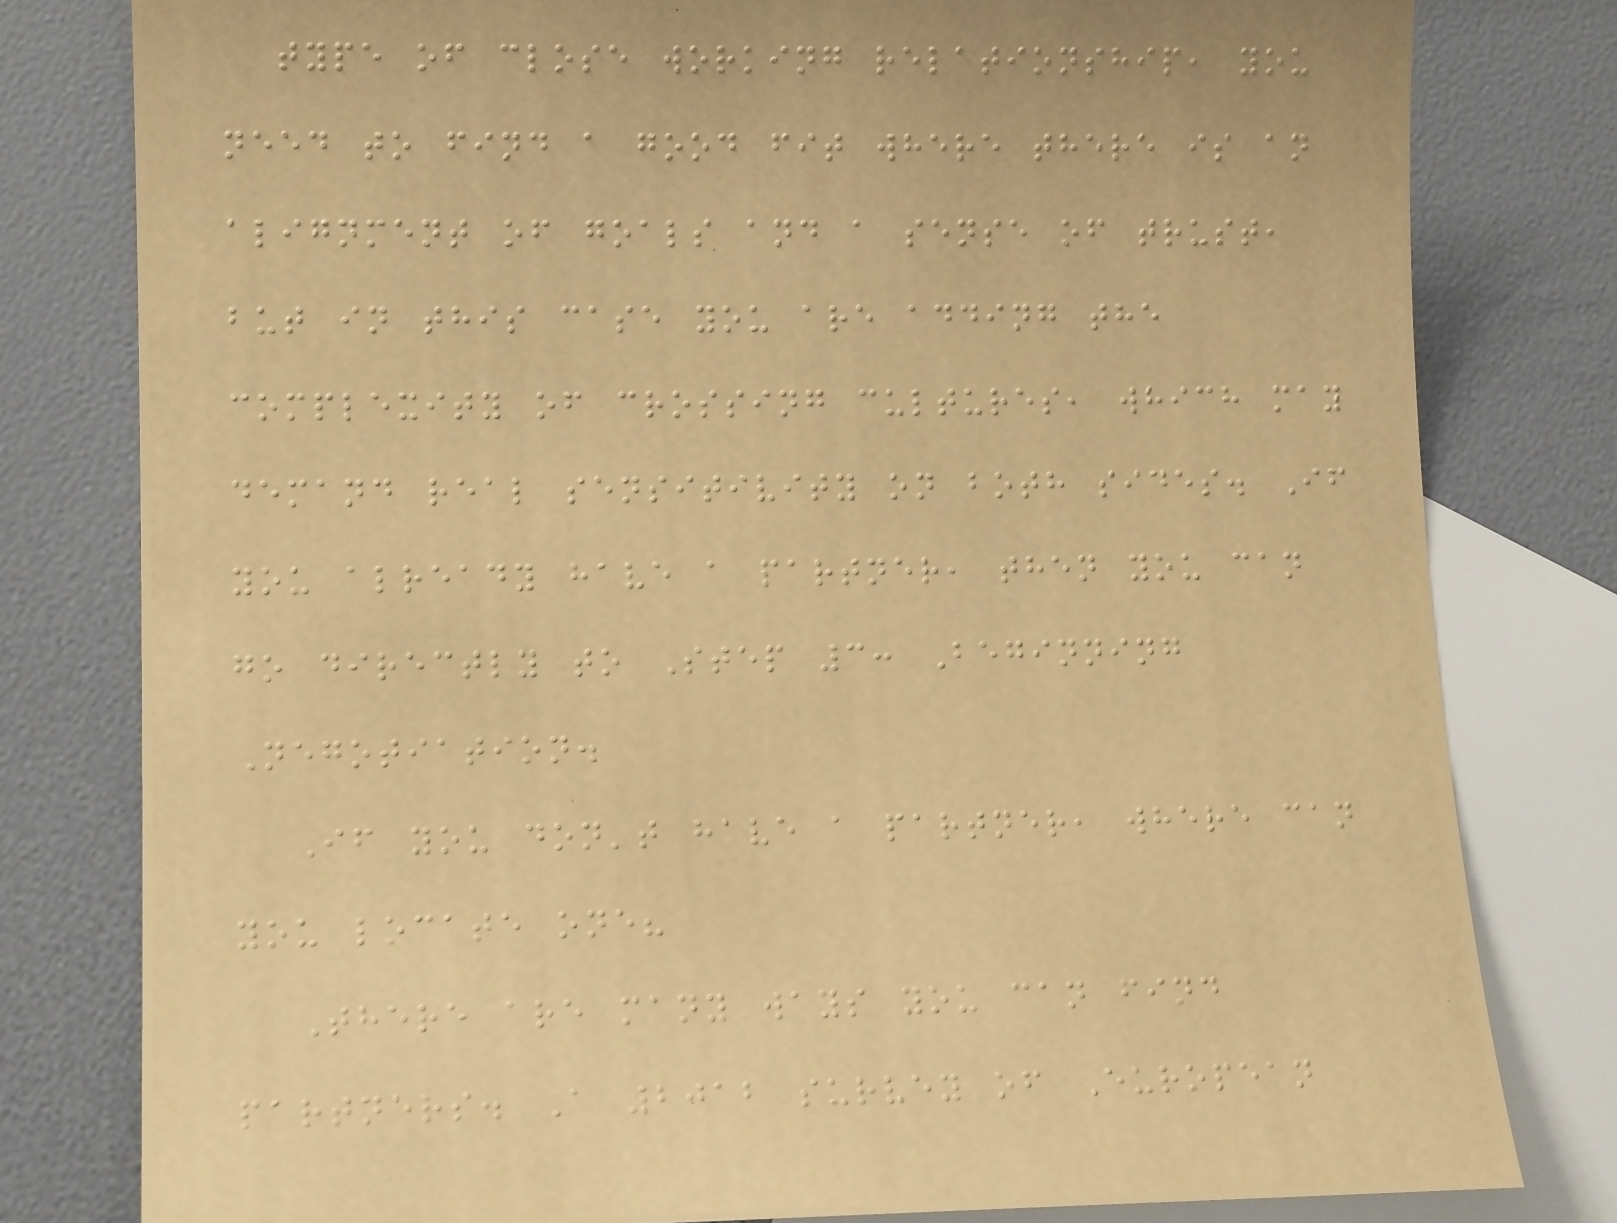type of close working relationship, you
need to find a good fit where there is an
alignment of goals and a sense of trust,
but in this case you are adding the
complexity of crossing cultures, which may
demand real sensitivity on both sides. If
you already have a partner, then you can
go directly to Step 3: Beginning
Negotiation.
If you don't have a partner, where can
you locate one?
There are many ways you can find
partners. A 2012 survey of European
